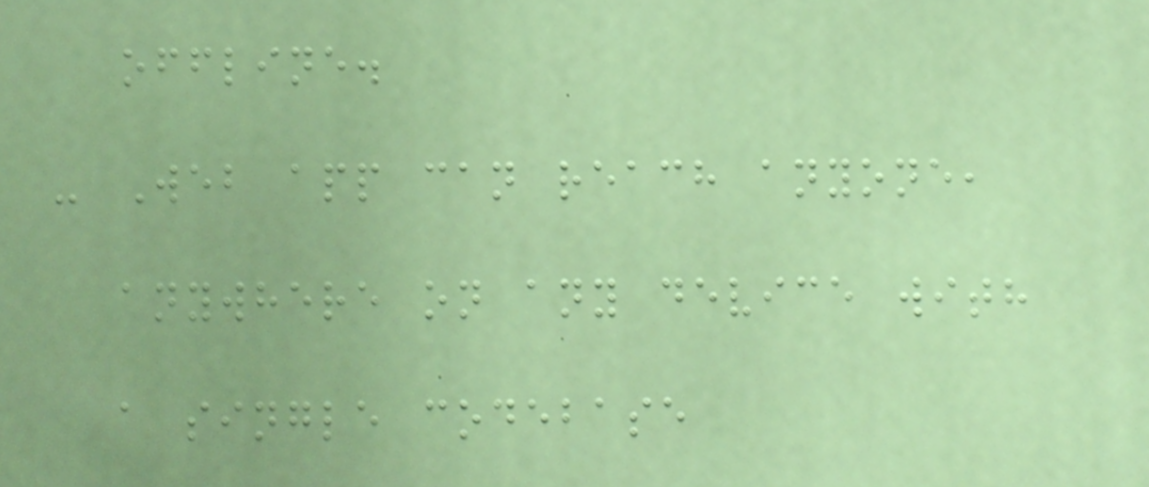offline.
- Web app can reach anyone,
anywhere on any device with
a single codebase
